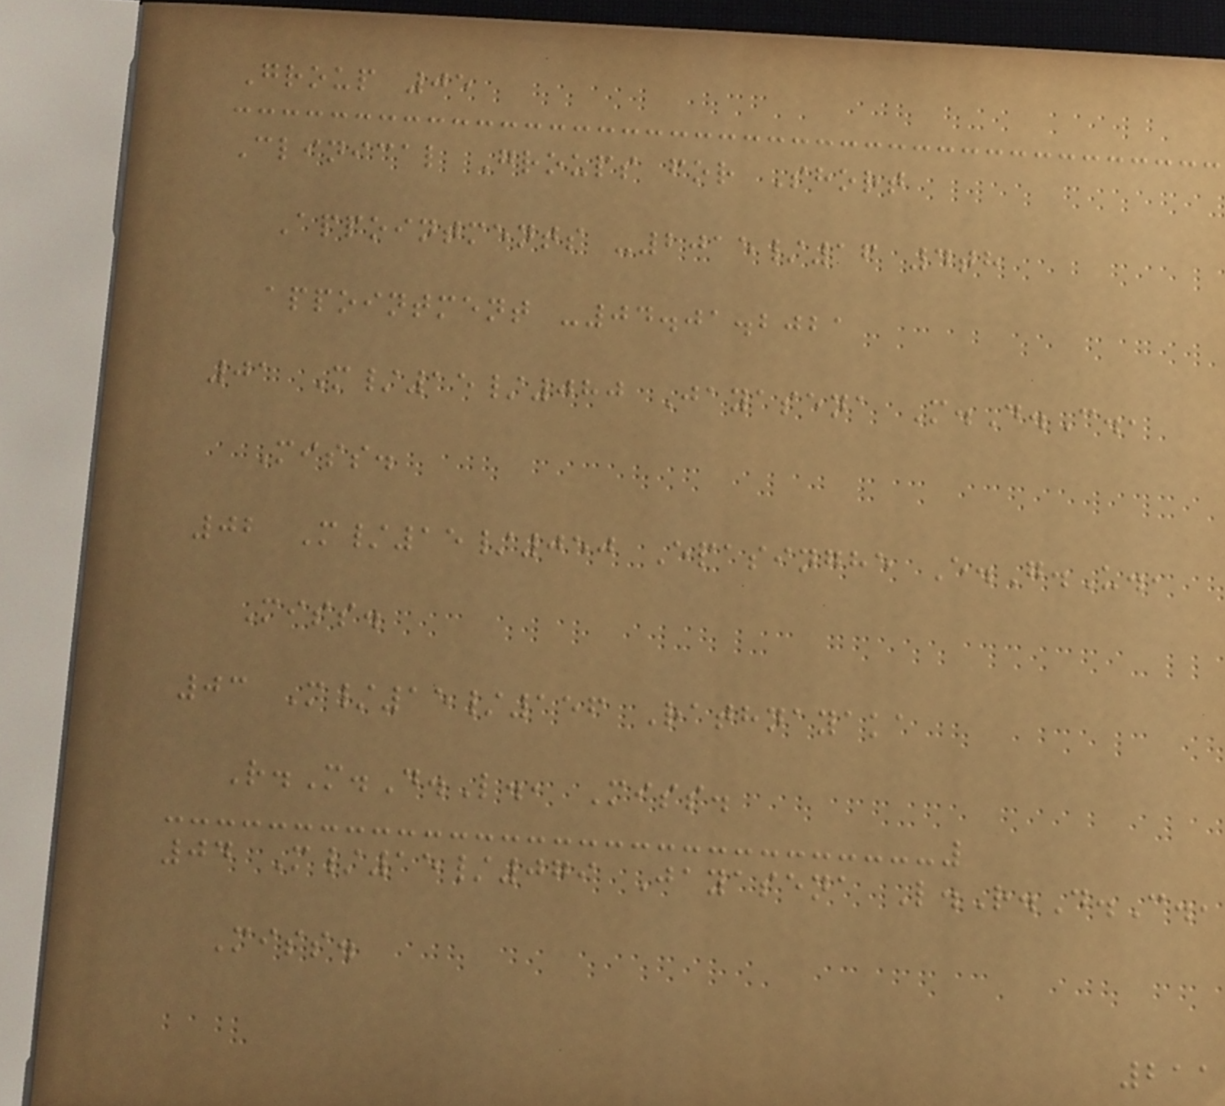Group 05
Clinical Groups for Short
Appointments -2015/16 4th
appointment -04.01.2021
01 M/15/080 Jayasena M.D.C.,
Miss.
02 M/15/050 Epasinghe E.G.U.,
Miss.
03 M/15/156 Rathnayaka
R.M.D.L., Miss.
04 M/15/079 Jayasena L.R.D.C.,
Miss.
211
